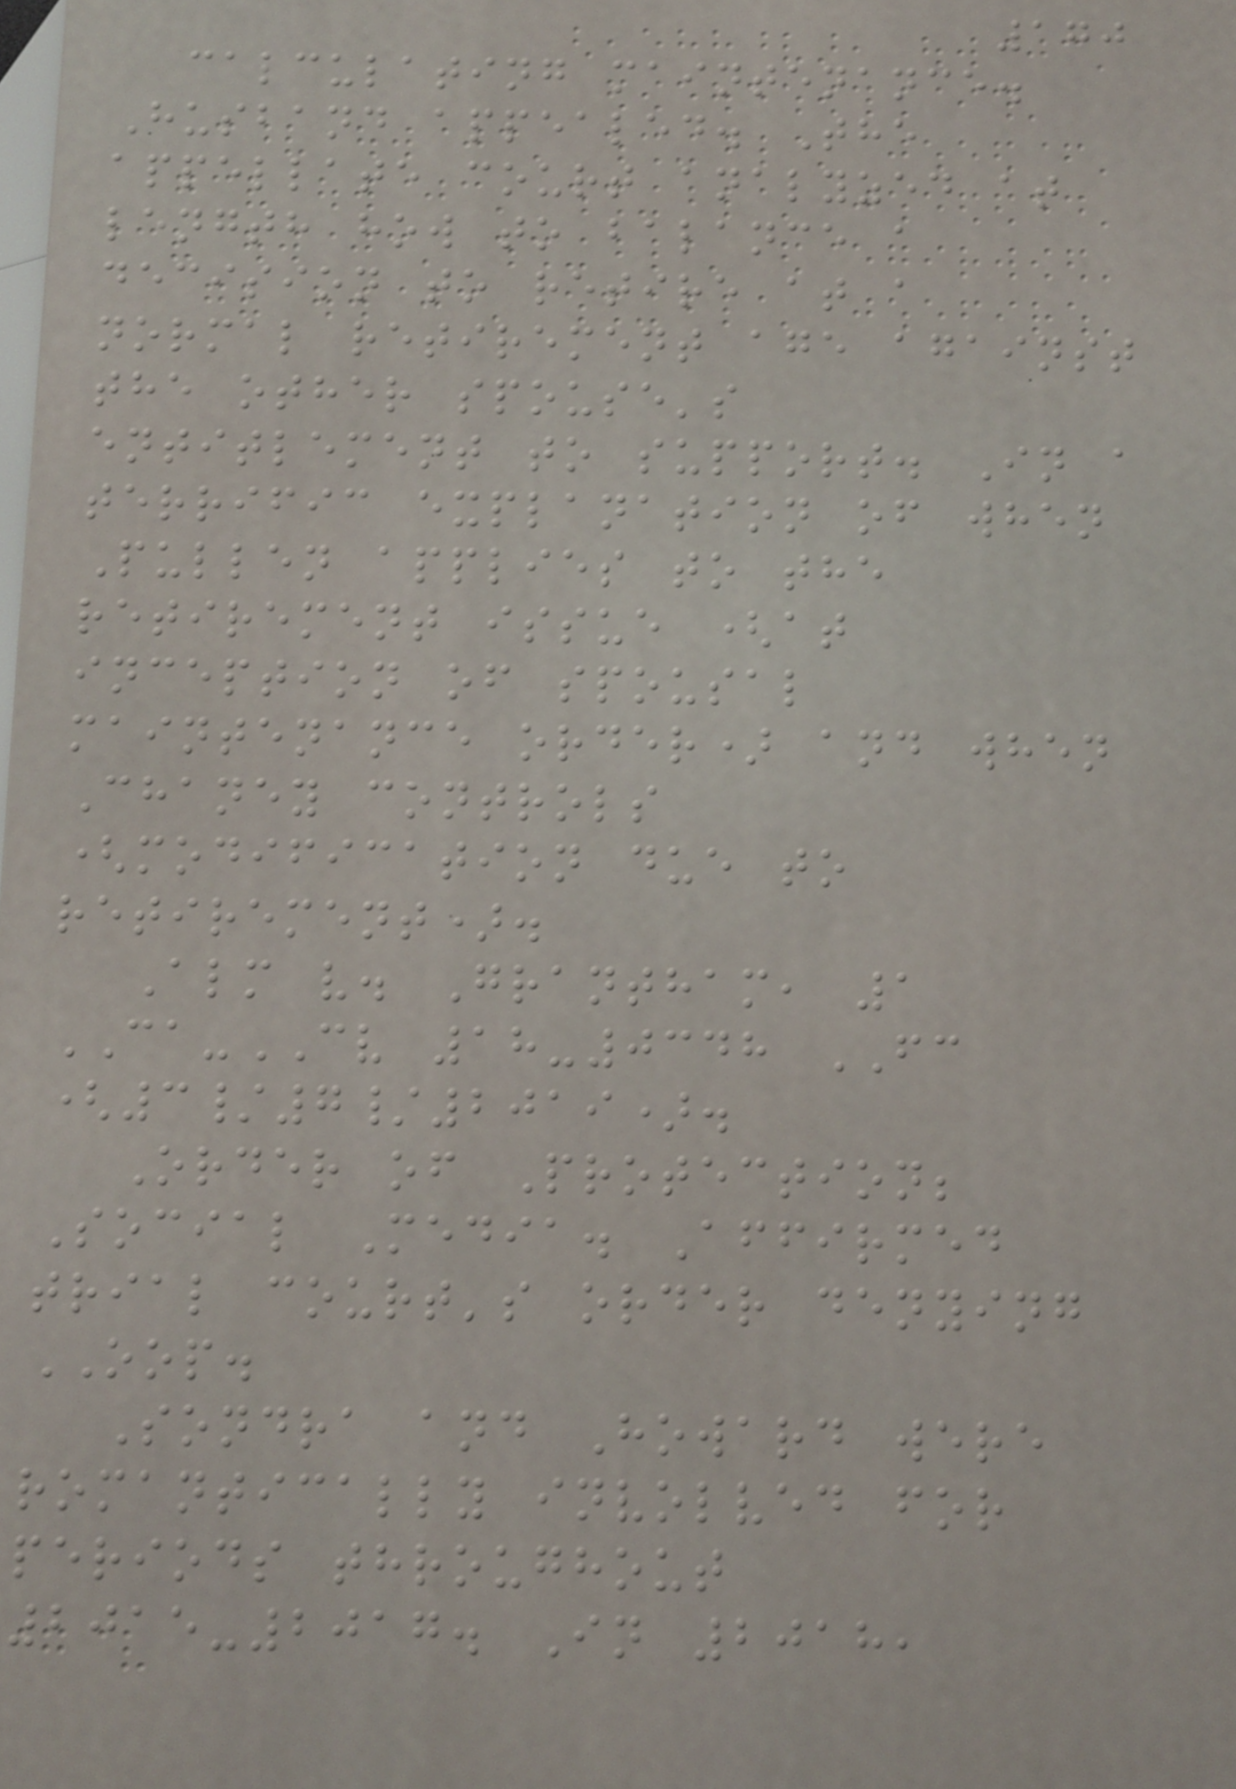170
calculating maintenance.
Husband appealed. The
appellate court analyzed at
length how to balance a
decision to retire at a
normal retirement age against
the other spouse's
entitlement to support. In a
terrific explanation of when
Pullen applies to the
retirement issue (at
inception of spousal
maintenance order) and when
Chaney controls
(modification due to
retirement).
Alm v. Grantham, 1
CA-CV 18-0348 FC
(3/7/2019).
Order of Protection;
Social Media. Affirmed
trial court's order denying
OOP.
Sondra and Howard were
romantically involved for
periods throughout
2015-2017. In 2018,
